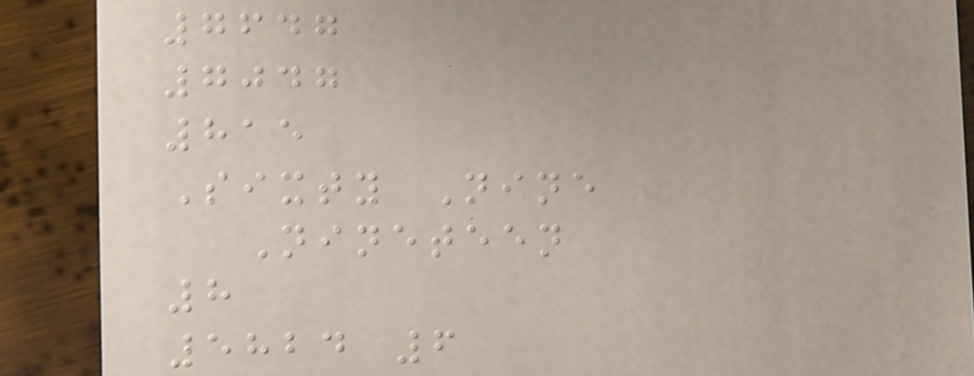7647
7047
815
Sixty Nine
Nineteen
8
5824 6
